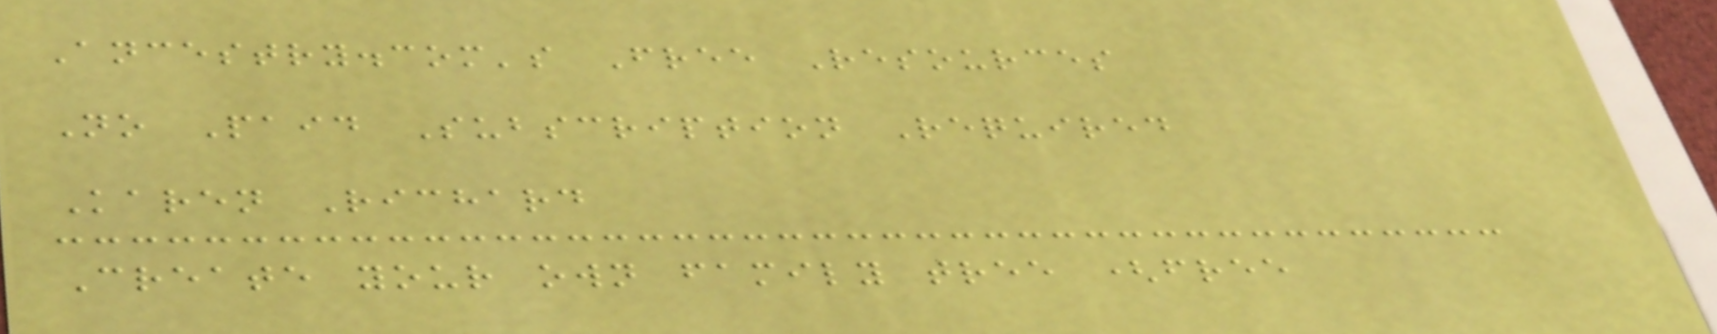Ancestry.com's Free Resources
No Paid Subscription Required
Karen Richard
Create your own family tree (free
